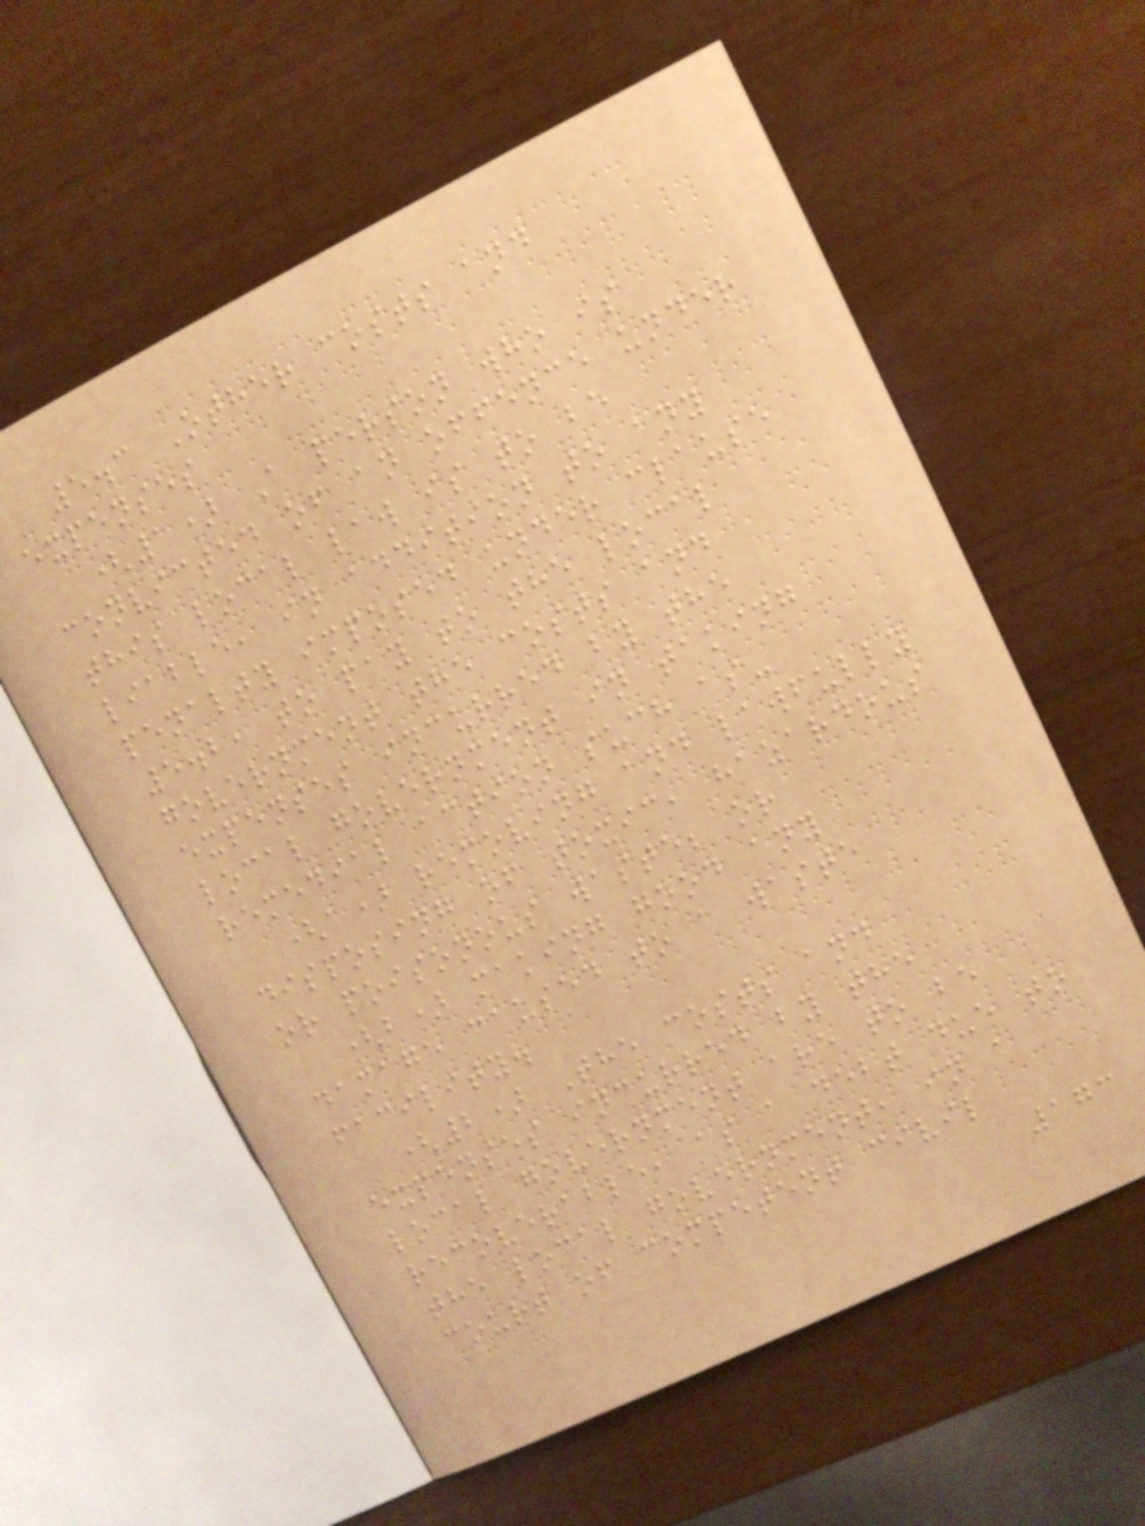5.3 Other costs and
expenses
(1) A person who is
convicted of an offence under
this local law is to be
liable, in addition to any
penalty imposed under clause
5.2, to pay to the local
government the costs and
expenses incurred by the
local government in taking
remedial action such as-
(a) removing and lawfully
disposing of toxic, hazardous
or poisonous waste; or
(b) making good any
damage caused to a waste
facility.
(2) The costs and
expenses incurred by the
local government are to be
recoverable, as a debt due to
the local government, in a
court of competent civil
173
